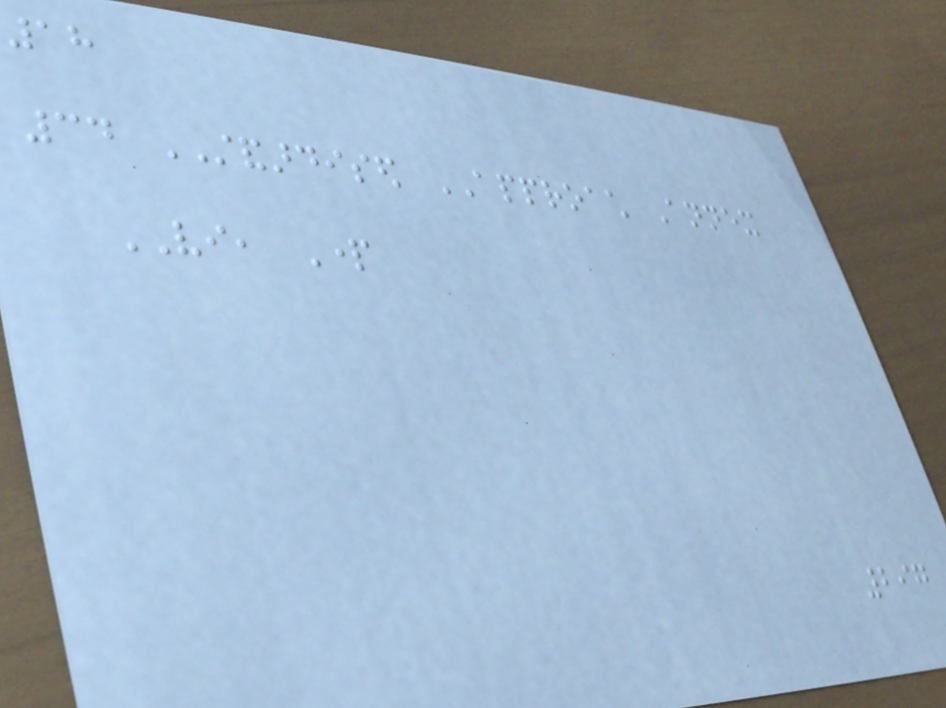18
34 STANDARDISED APPROACH Annex
VI, Part
297
